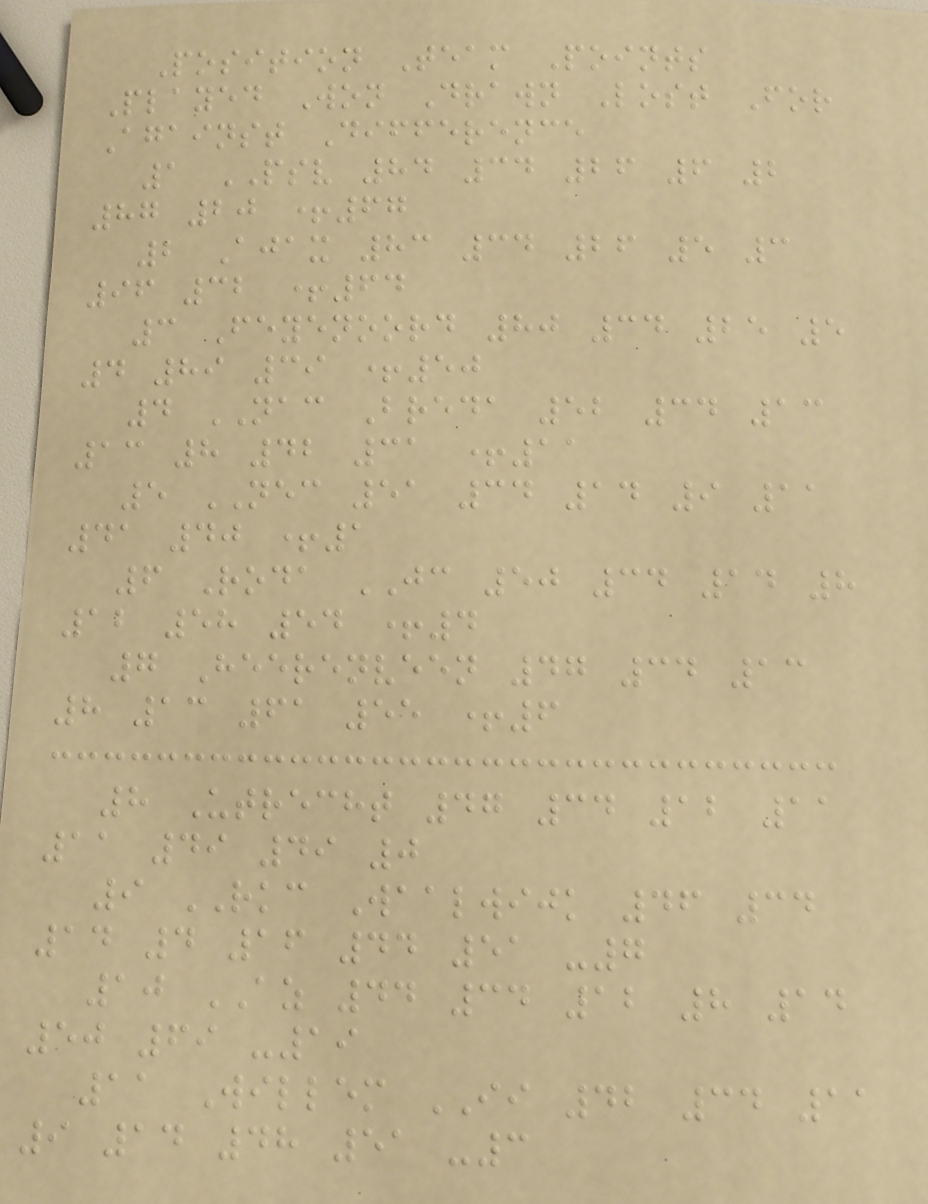Position Team Points
Played Won Drawn Lost For
Against Difference
1 PSV 84 34 26 6 2
87 20 +67
2 Ajax 83 34 26 5 3
96 32 +64
3 Feyenoord 80 34 25 5
4 89 39 +50
4 NAC Breda 52 34 13
13 8 42 31 +11
5 NEC 51 34 14 9 11
41 40 +1
6 Roda JC 50 34 14 8
12 58 54 +4
7 Heerenveen 47 34 13
8 13 61 55 +6
8 Utrecht 47 34 12 11
11 49 49 0
9 RKC Waalwijk 46 34
14 4 16 44 51 -7
10 AZ 44 34 12 8 14
50 69 -19
11 Willem II 42 34 11
9 14 48 51 -3
